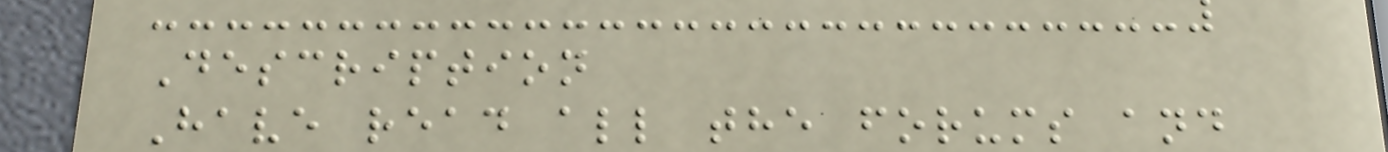Description
Have read all the forums and
